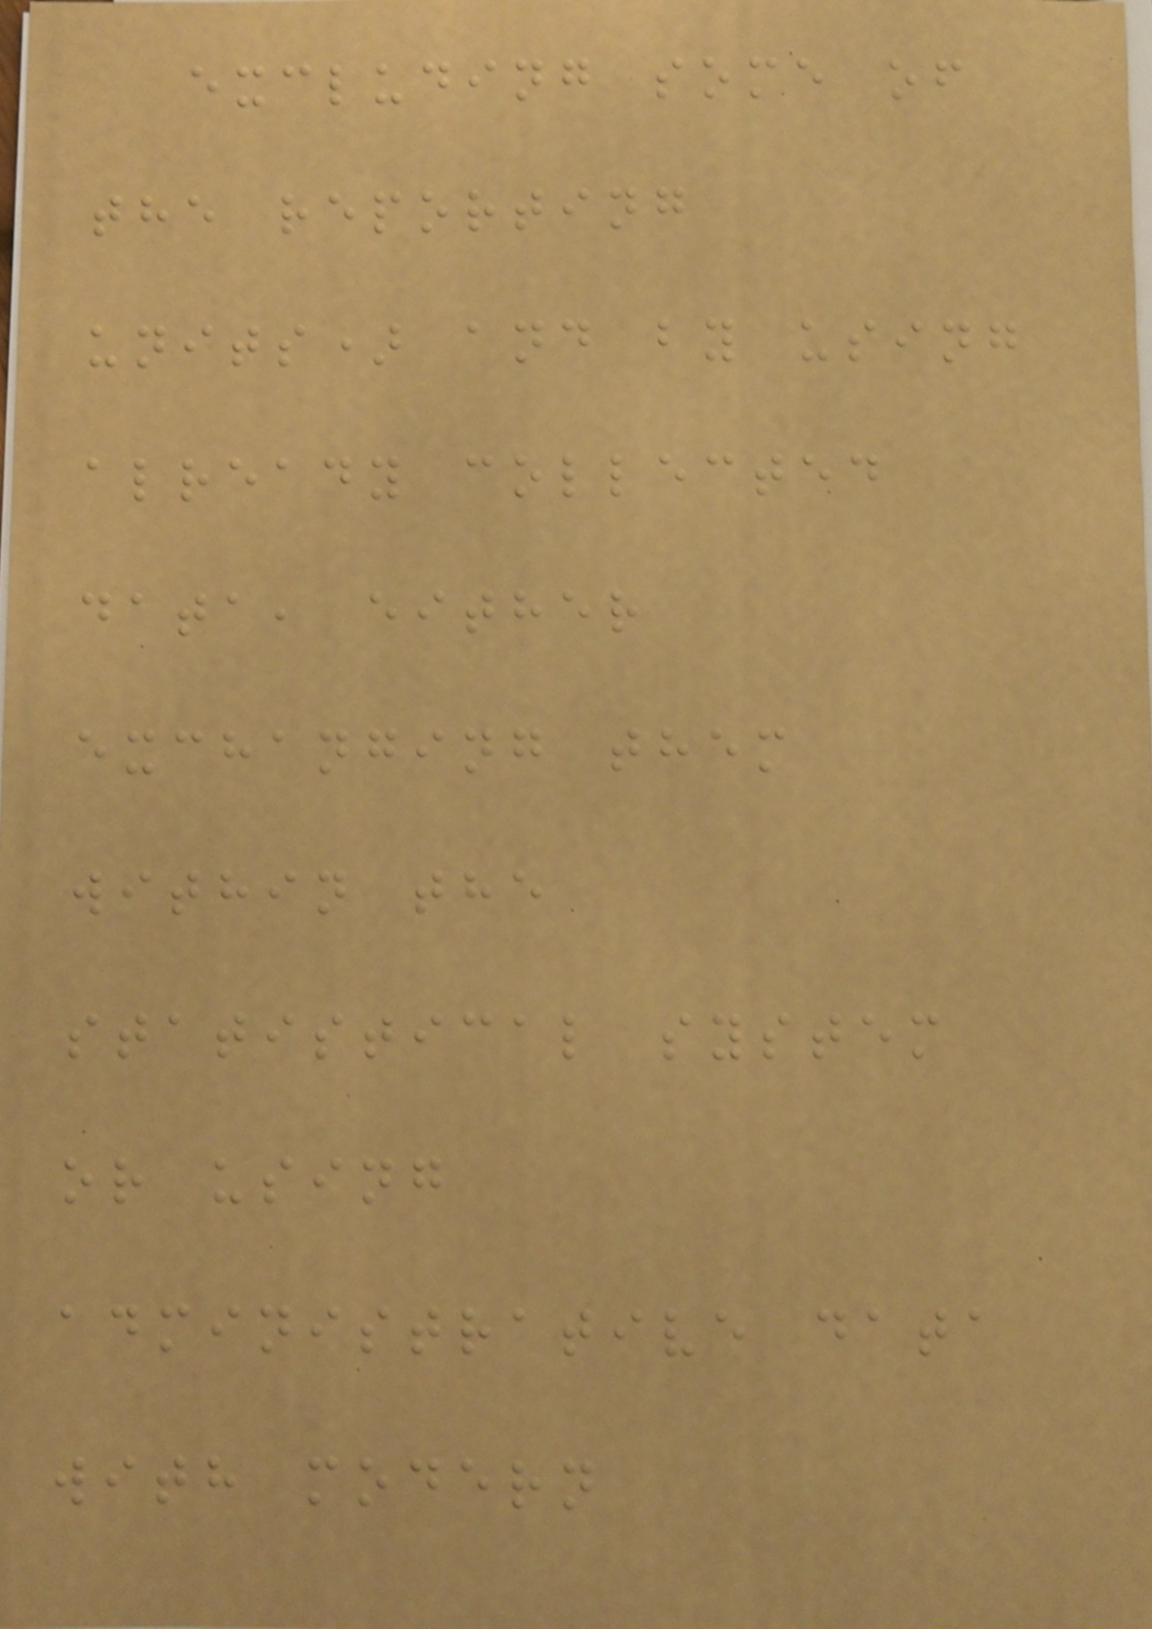excluding some of
the reporting
units) and by using
already collected
data, either
exchanging them
within the
statistical system
or using
administrative data
with modern
